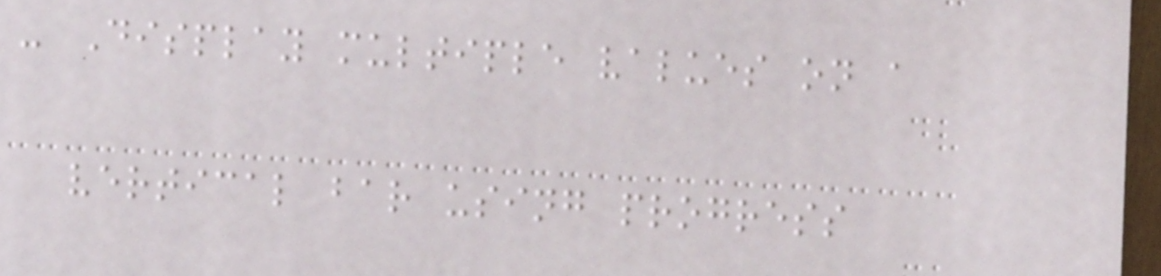- Display multiple values on a
vertical bar using progress
